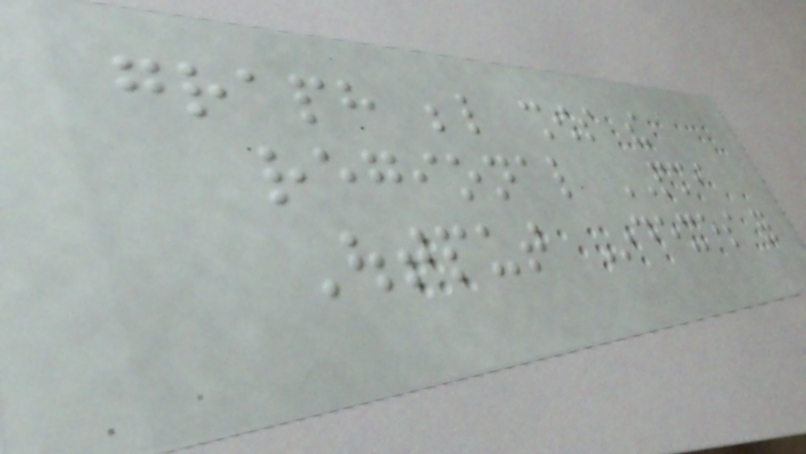graph below shows the
regional PMI
Output Indexes for
